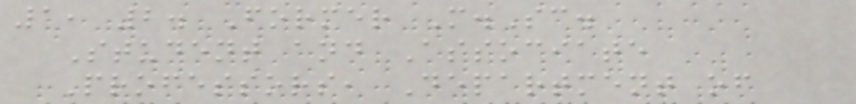1, 2. Former M.Sc.
Student and Associate
Professors, Department of
